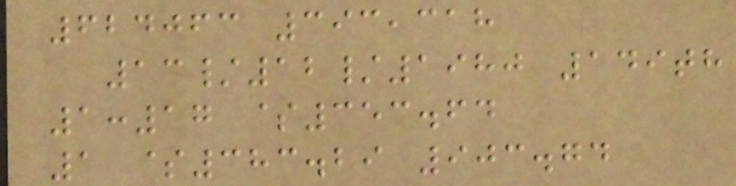624063 393,318
13/12/1980 149th
1:17 $353.64
1 $383.29 903.74
